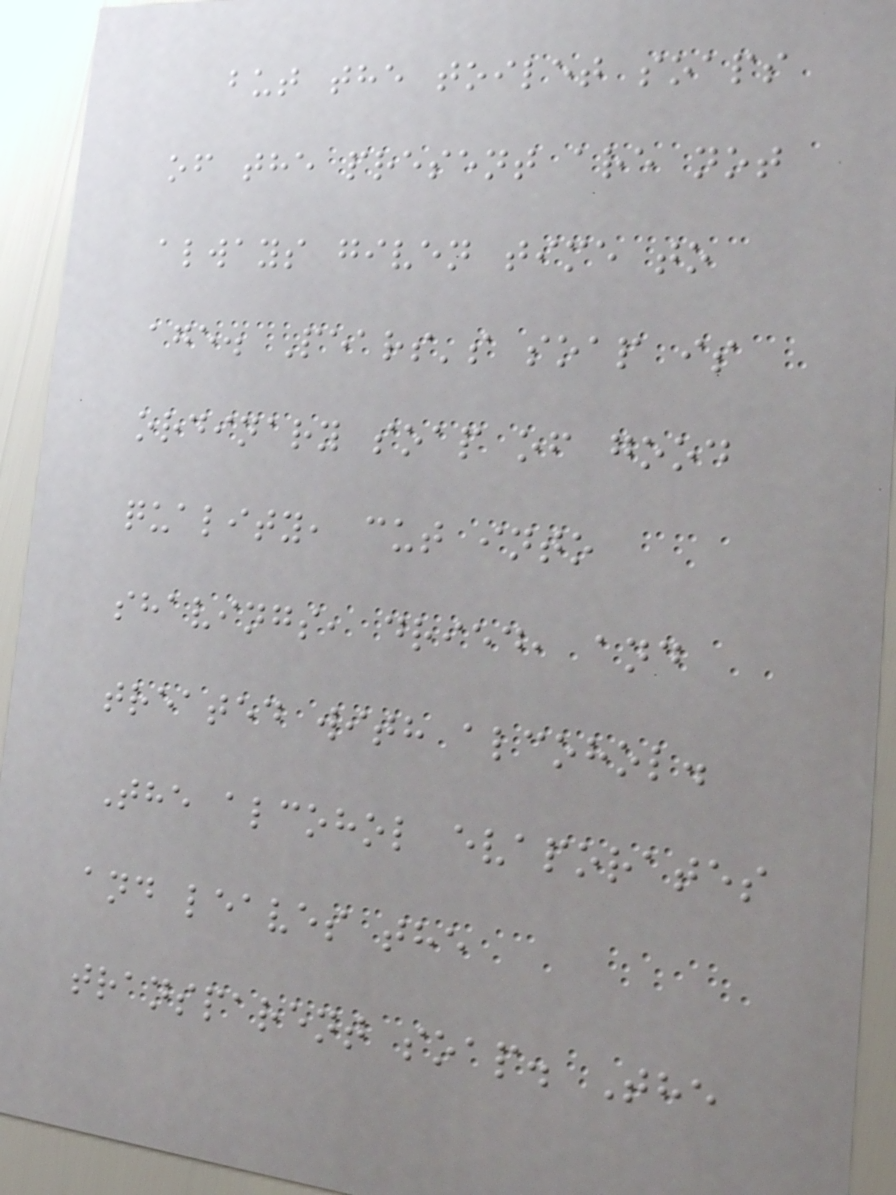but the toilet soaps
of the present are not
always given time to
age. Pears's soap is
ordinary soap of good
quality, cut into
shavings, dried, and
treated with alcohol.
The alcohol evaporates
and leaves the
transparent soap. The
